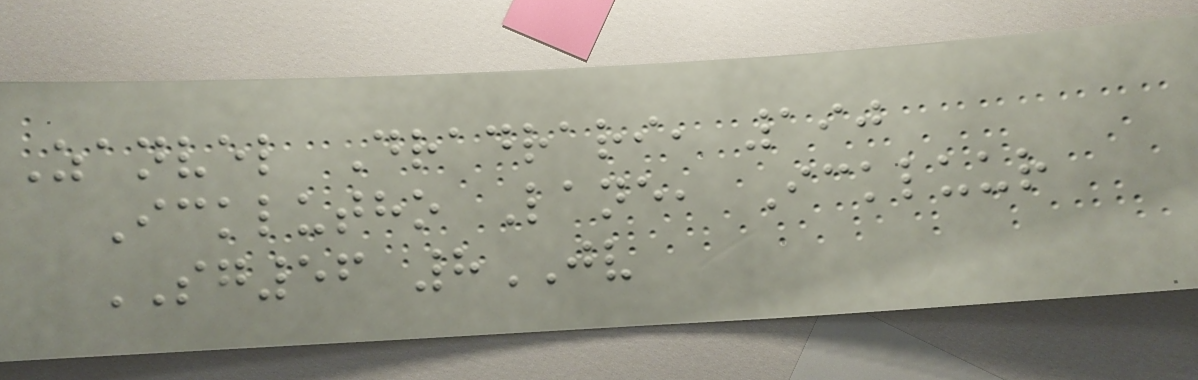Zanvel Dradrari, 190
Icklutho Lane, Ickluur
SG56 8JV
